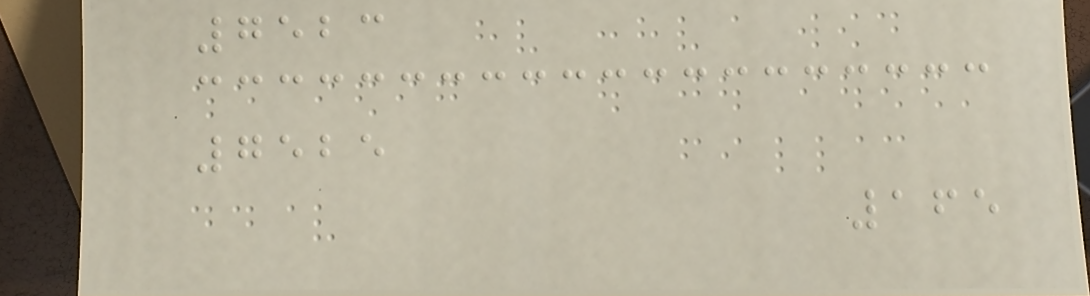7523
7525
165
